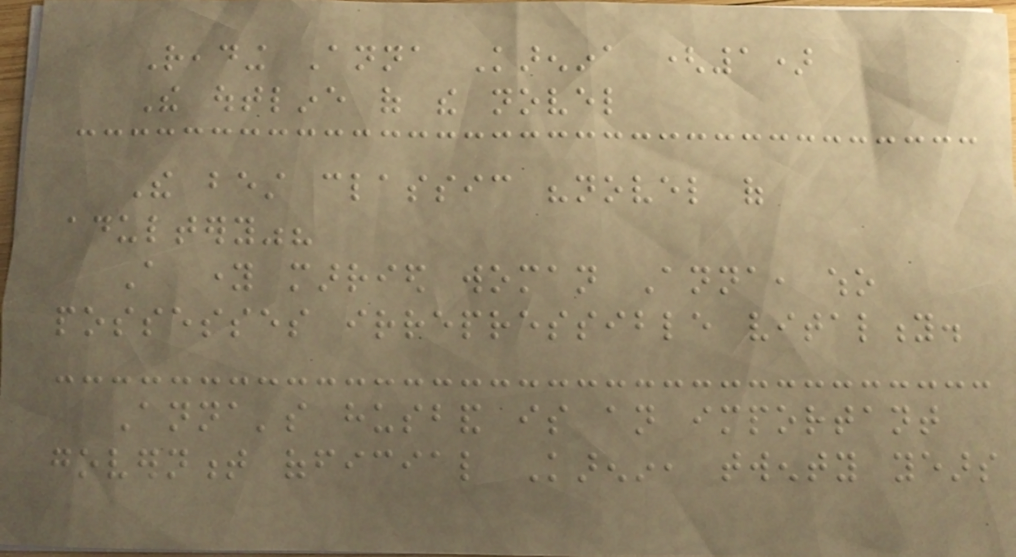Reading Anna Karenina (1)
The outline of the novel
The best classic "novel of
adultery"?
A young married woman Anna, who
possesses irrepressible vitality.
Anna's husband is an important
government official Karenin, twenty years
